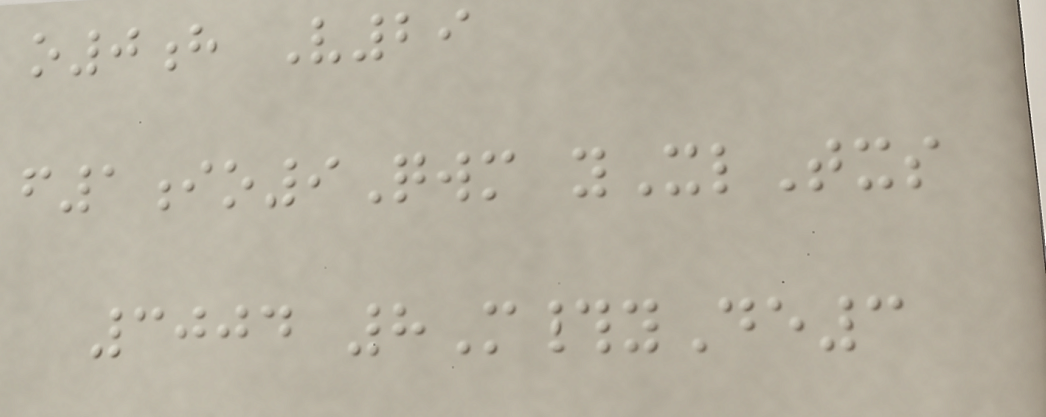o0h V29
f1io9Qwm yXlTxs
3004 8M#yDe3
